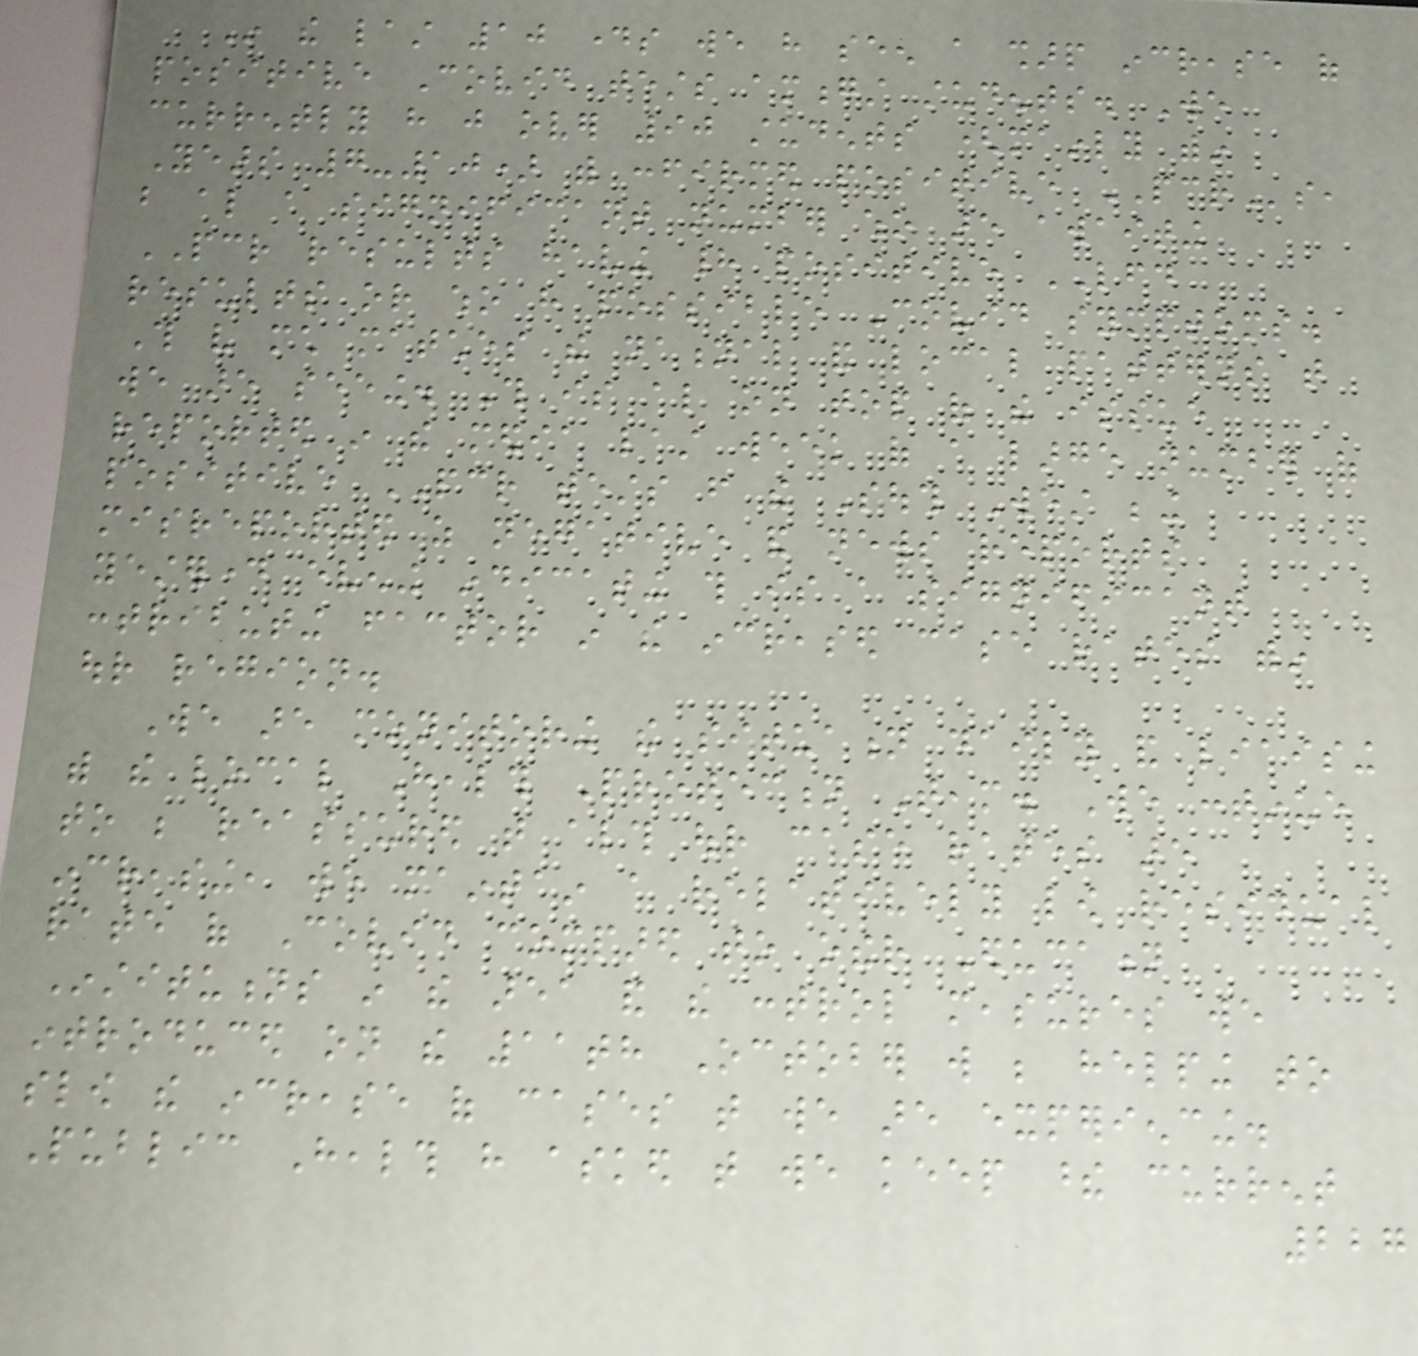In the last 10 days we have seen a sharp increase of
positive Covid tests amongst students. We
currently have just over 90 students (mainly within
Years 7-10) with confirmed positive PCRs,
but also a significant number who are awaiting
PCR results having had positive LFD
results or who have possible Covid symptoms.
This very much matches the national and local patterns that
we are seeing. This is also on top of the issue
reported in the media last week of a large number of
positive PCR tests from the South West being
misreported as negative and news reports
yesterday evening indicating this is a significant
contributing factor in the increased case rates within
our region.
We are monitoring the situation daily and liaising
with the local Health Protection Team. We continue
to be reassured that although our case rates are
increasing, we maintain a relatively low residual
rate of Covid compared to other Education
Institutions in the area and the control measures we
introduced on the 11th October will be helping to
slow the increase of cases that we are experiencing.
Public Health have asked that we keep these current
227
